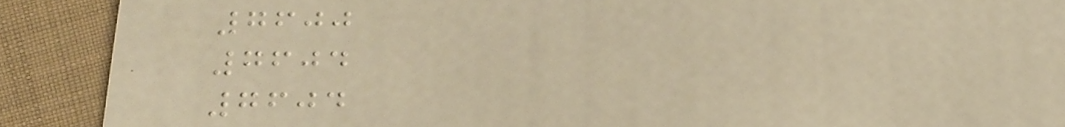7600
7604
7604
